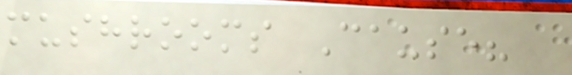mushrooms Cause?
